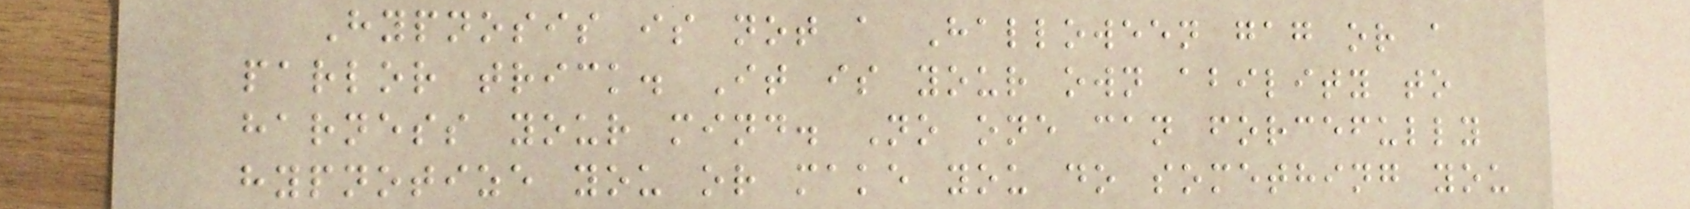Hypnosis is not a Halloween gag or a
parlor trick. It is your own ability to
harness your mind. No one can forcefully
hypnotize you or make you do something you
